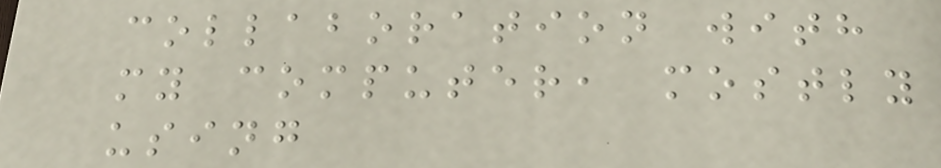collaboration with
my computer, mostly
using
